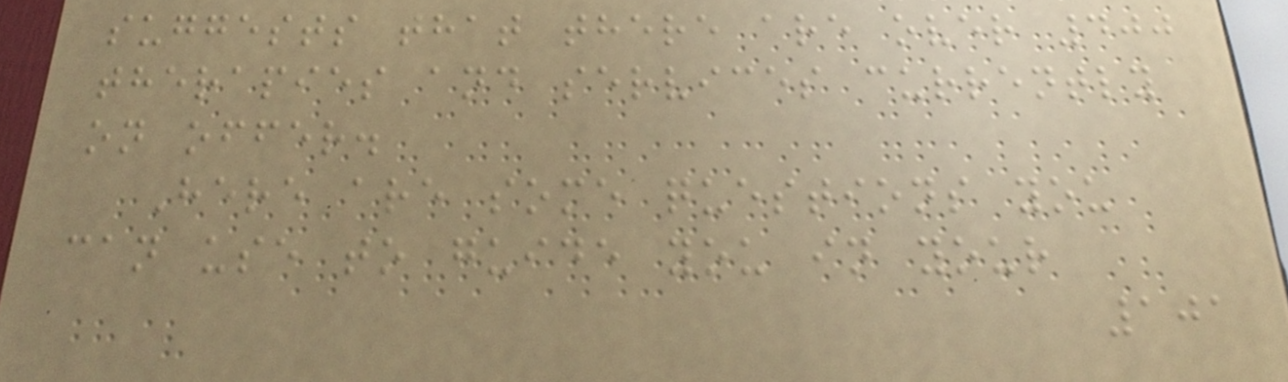suggests that there are over 400
therapies and services currently
on offer.
Here are some questions you
can use to guide you in your
101
